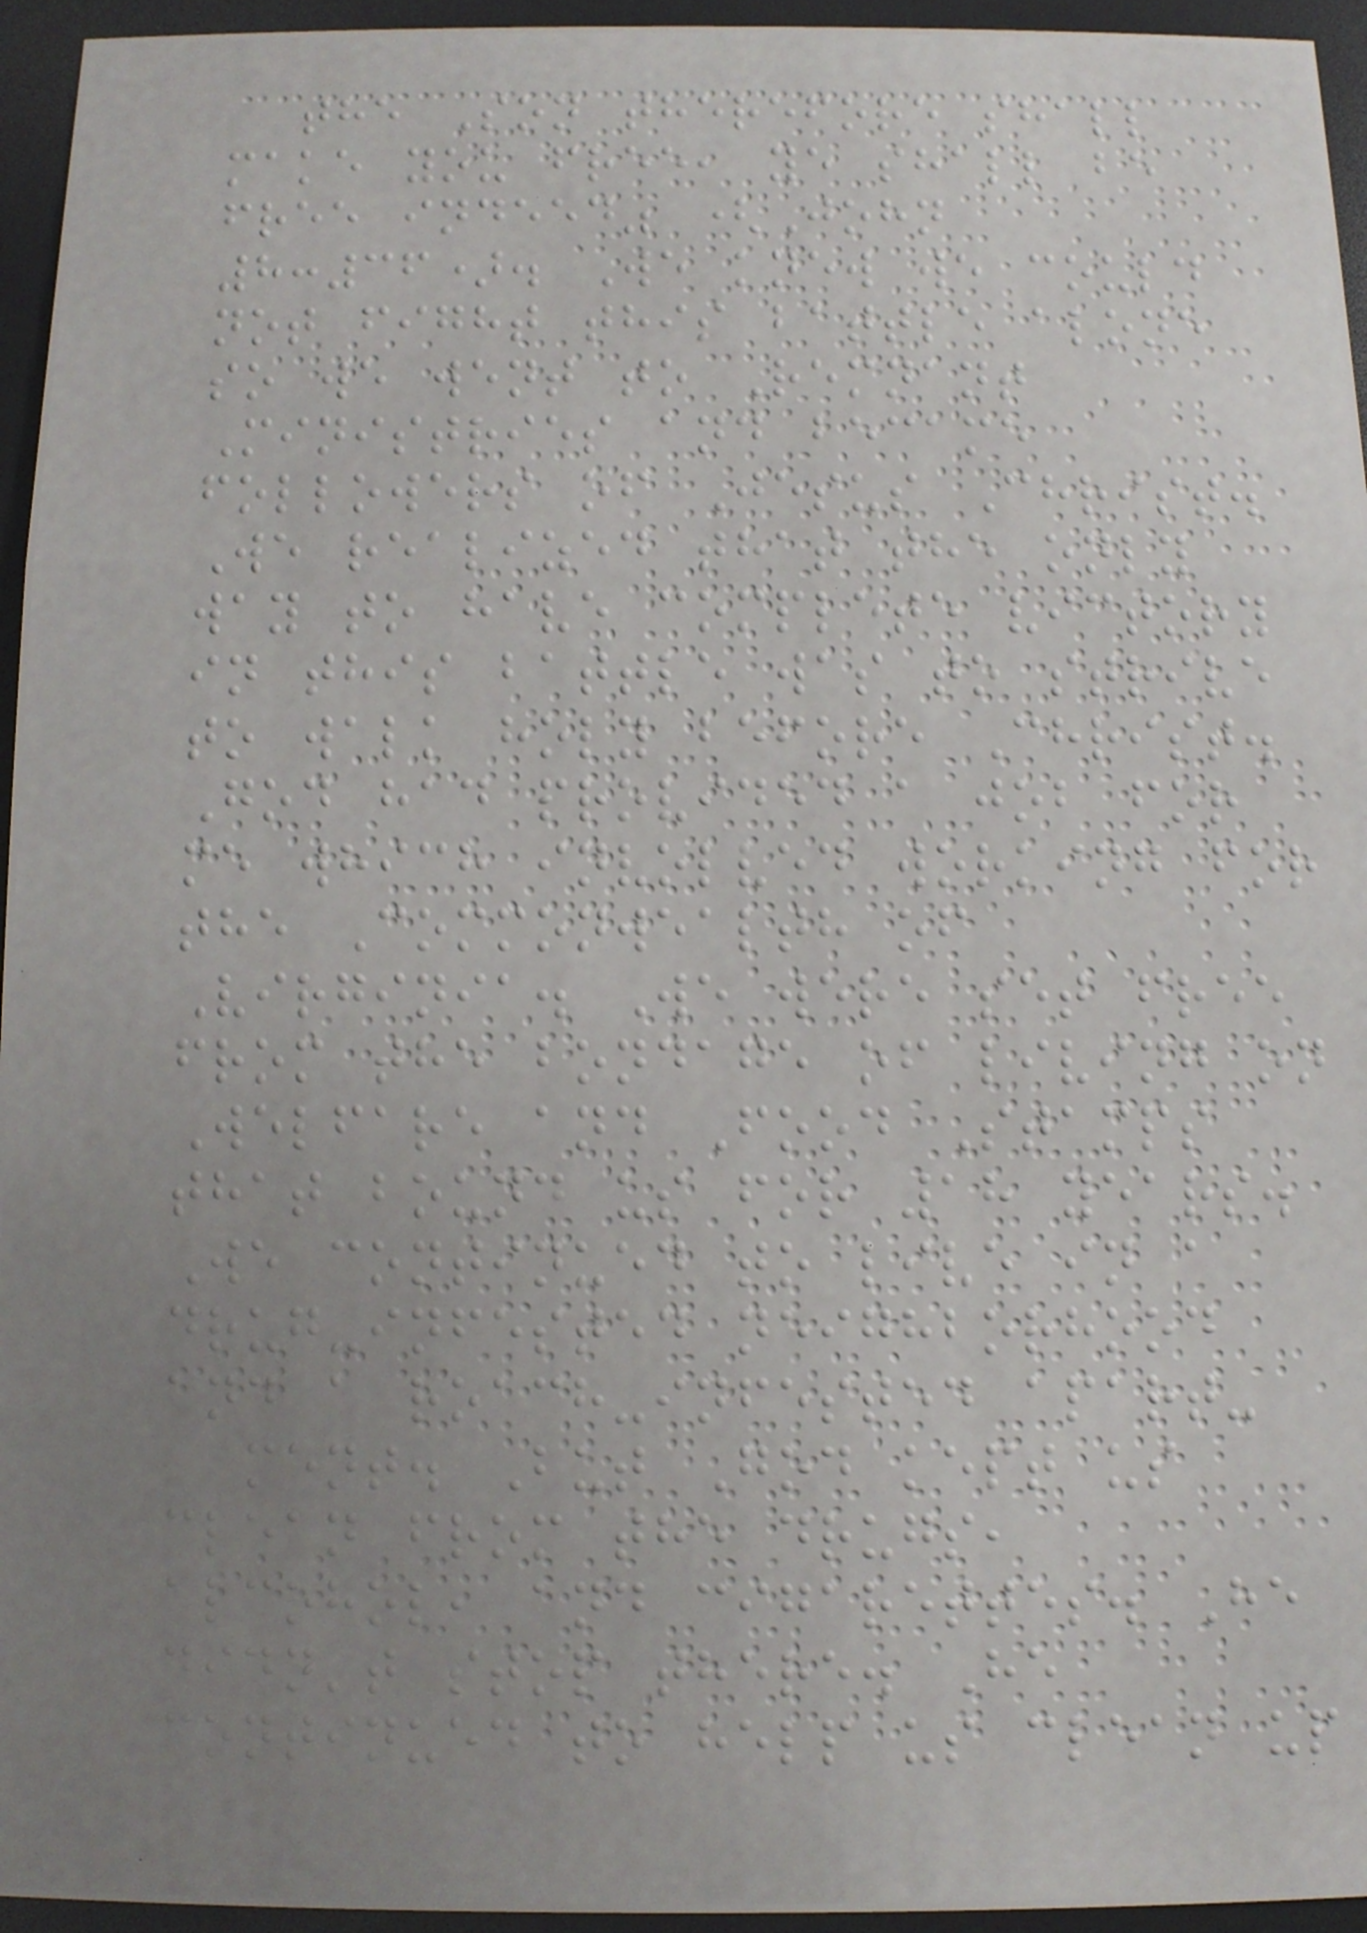the Son therefore shall
make you free, ye shall be
free indeed" (John
8:36). We knew we could
not fight this battle alone
so we went to Remnant
Ministries and became
followers of Jesus Christ.
We realized that the only
way to have complete victory
in this battle was to strive
to walk holy before Christ.
God had provided a job for
me which involved working for
the Commonwealth of
Virginia. We were set free
from the bondage of living on
Welfare and Food Stamps
that bound us for 18 years.
We continued to live in a
drug-infested neighborhood
and a roach-infested apart-
ment. But God kept us
clean from the drugs,
alcohol, and cigarettes. He
didn't stop there. He
continued to help us clean up
